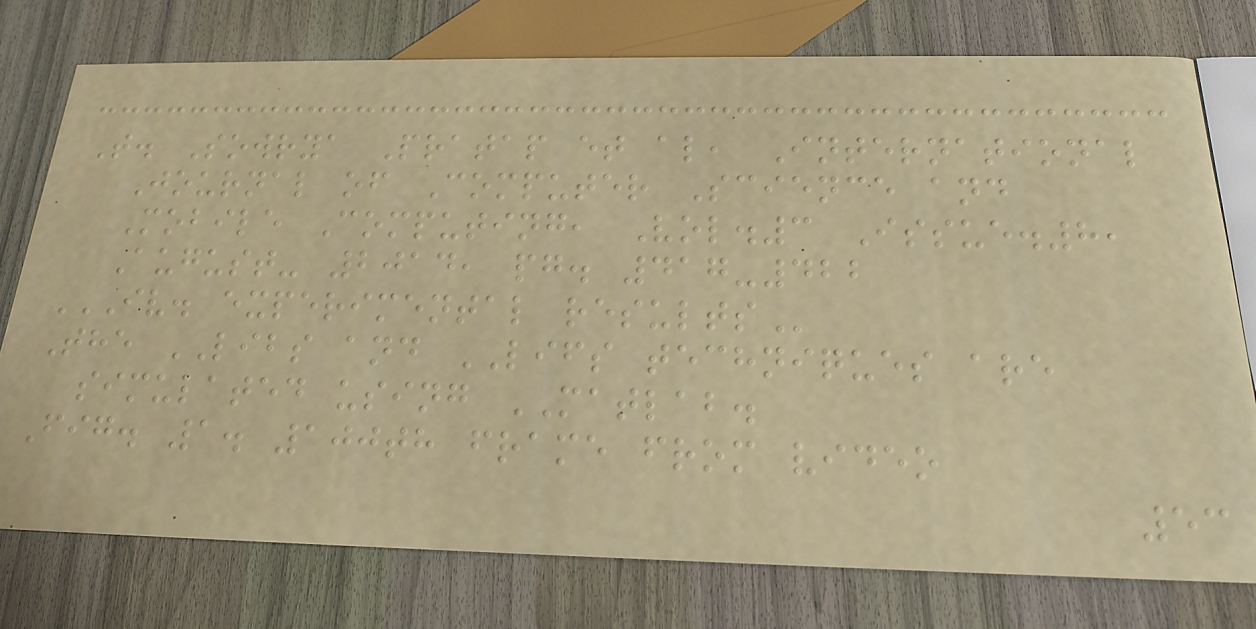T. Sowrya Pratap et al, International
Journal of Computer Science and
Mobile Computing, Vol.3 Issue.8,
August- 2014, pg. 417-422
IV. EXPERIMENTAL RESULTS
The LIBS and LIFS techniques are
simulated using MATLAB.
Fig. 1. 100th frame from video
53
